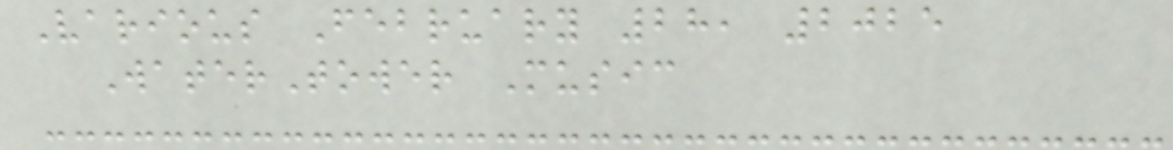Various February 28, 2025
WaterTower Music
